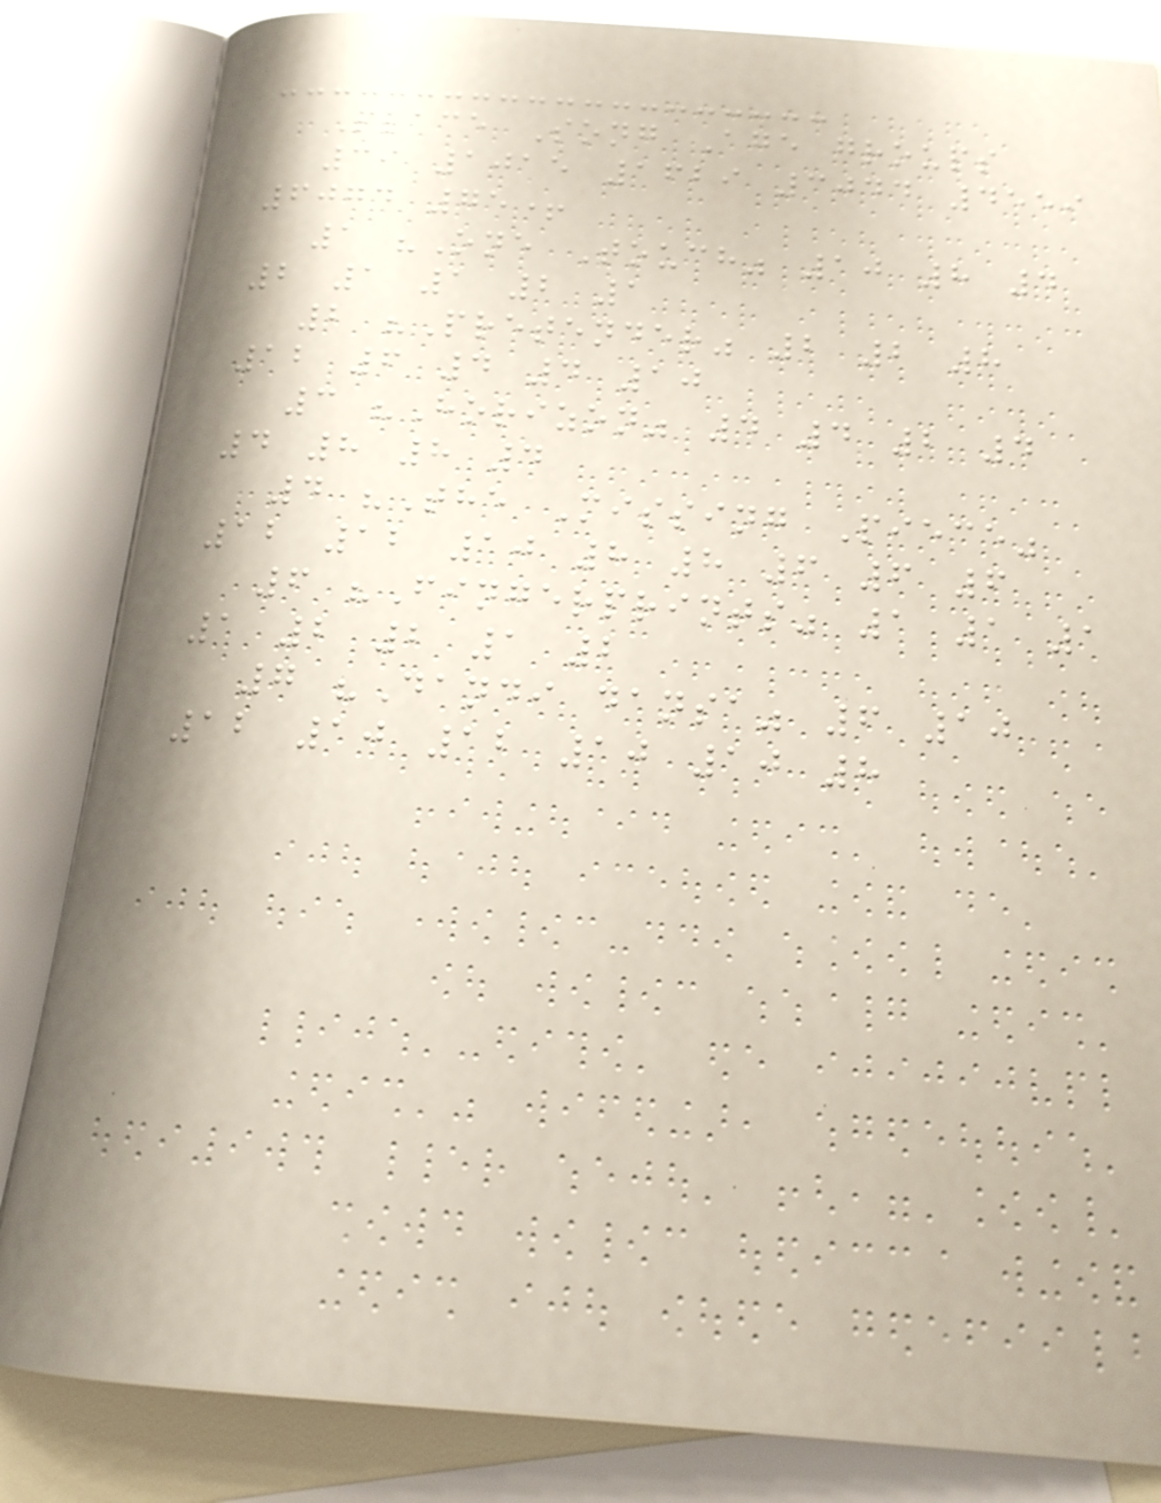Place Song Age groups
39 1015 1629 3044 4559
6074 75+
1 "One Touch" 10 8 4
2 1 1 2 1
2 "Pretender" 2 2 8
12 6 4 4 10
3 "Horizon" 4 4 2 4
4 8 8 4
4 "The Missing Piece"
12 12 10 8 8 6 6 6
6 "Fingerprints" 1 1 1
1 2 2 1 2
7 "Dandi dansa" 6 10
12 10 12 10 10 8
